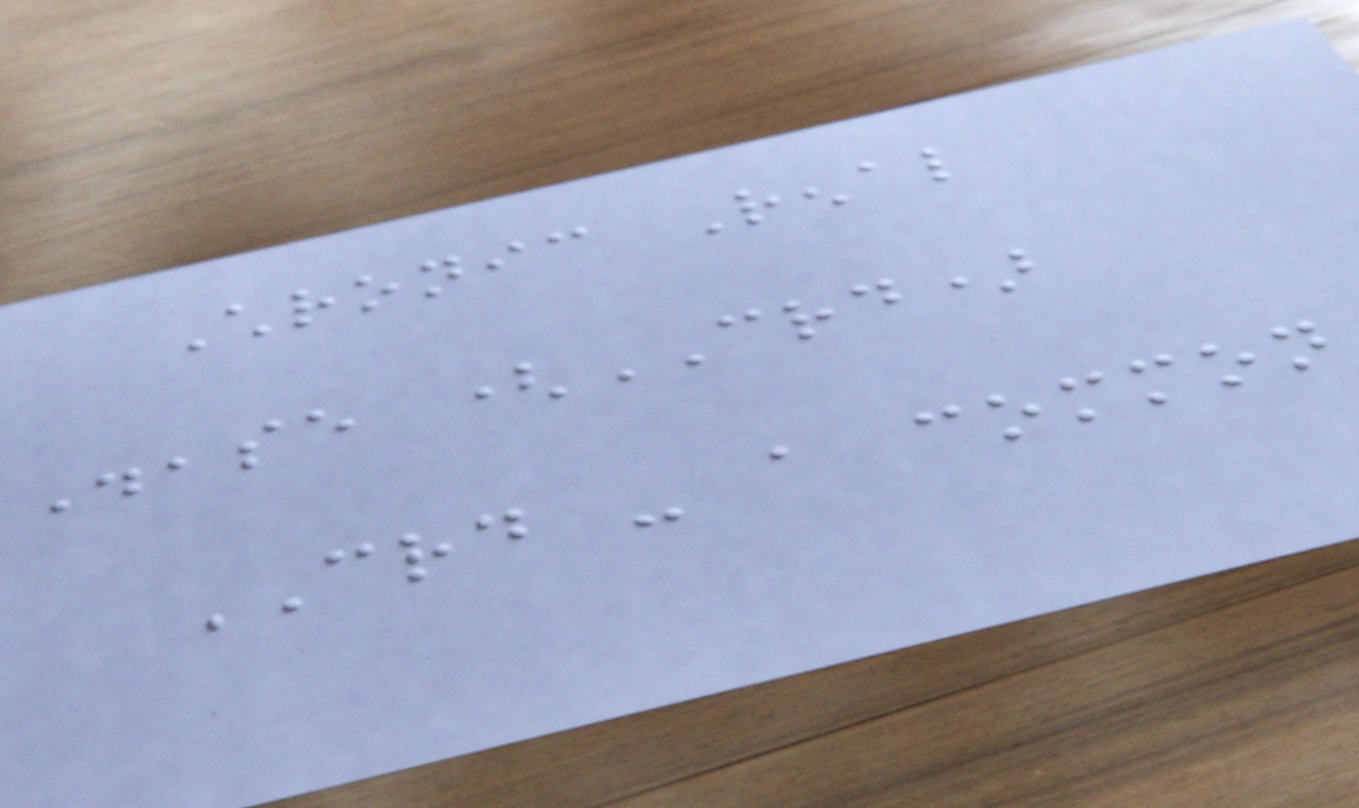Chronic Renal
Disease (CRD)
CRD - a common
